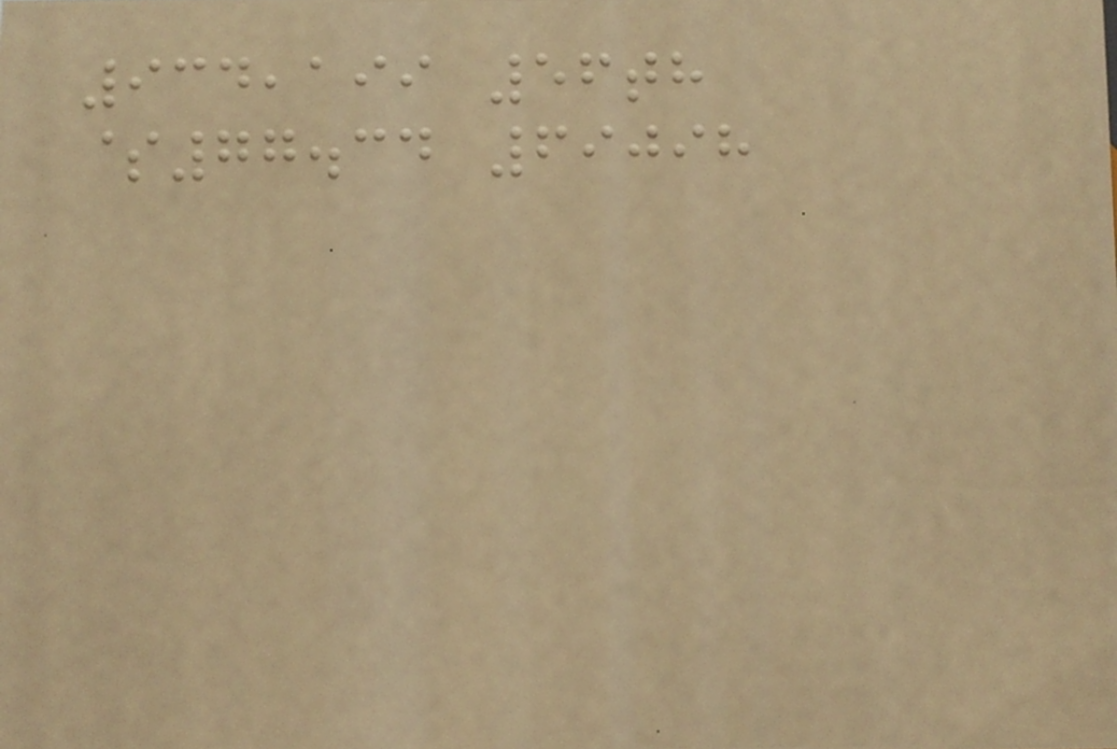934,199 56th
$77.34 69098
